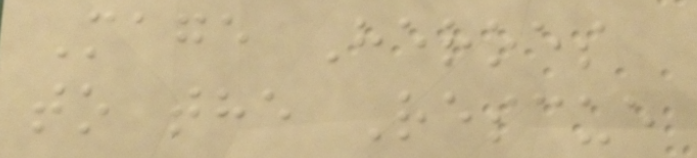Mage Heroes
to the Rescue
